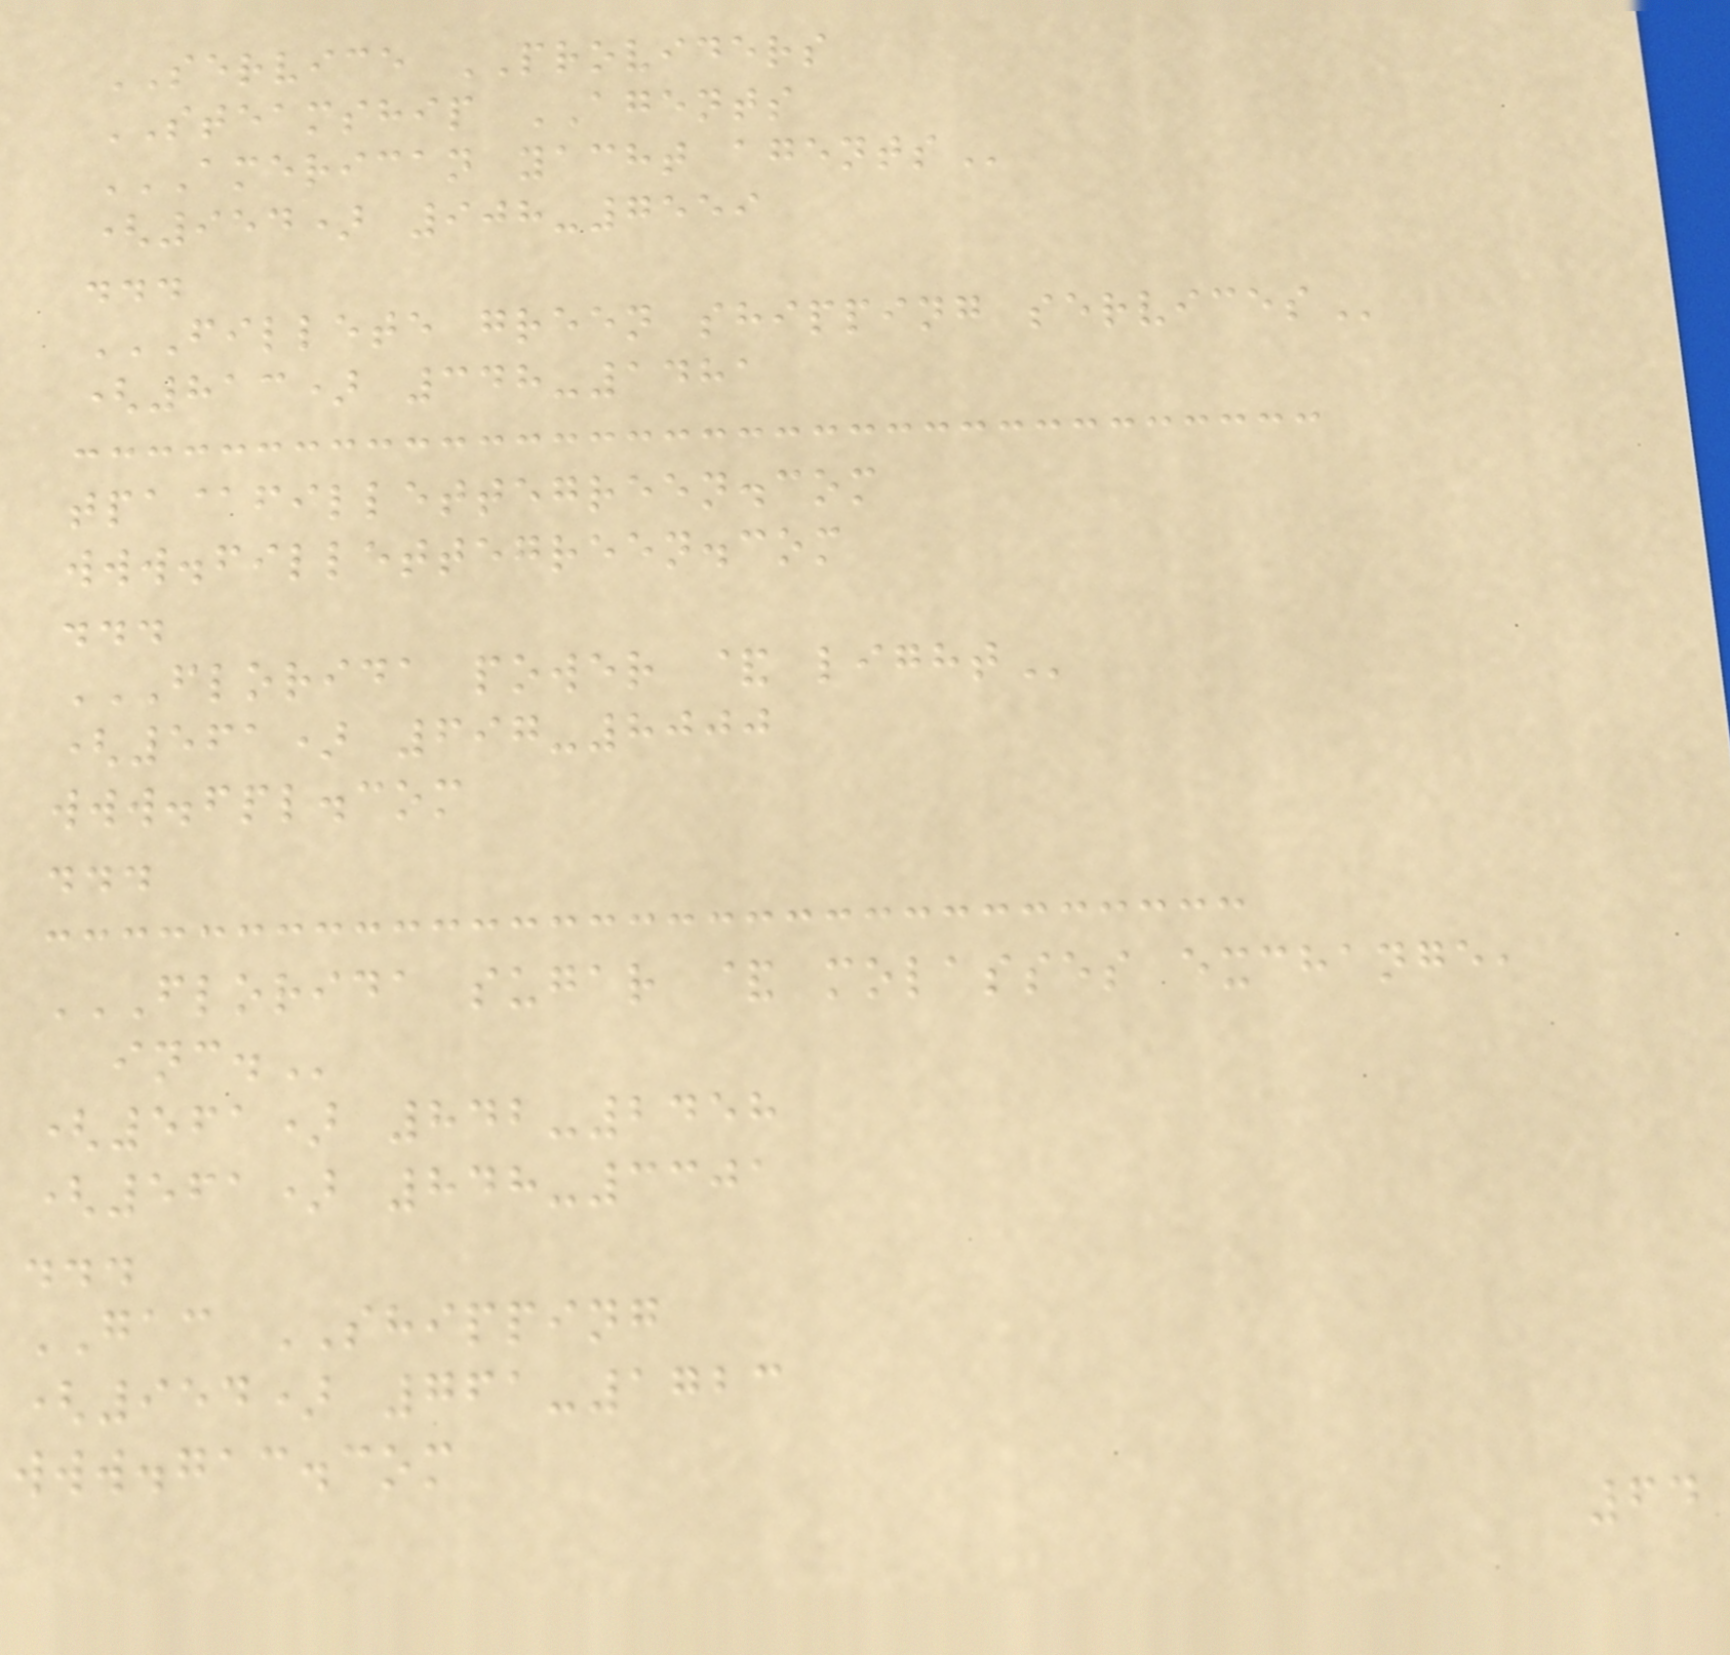SERVICE PROVIDERS
STEAMSHIP AGENTS
AMERICAN YACHT AGENTS
(954) 908-7559
...
FILLETE GREEN SHIPPING SERVICES
(813) 348-1481
tpa@fillettegreen.com
www.fillettegreen.com
...
FLORIDA POWER & LIGHT
(561) 697-8000
www.fpl.com
...
FLORIDA SUGAR & MOLASSES EXCHANGE,
INC.
(561) 842-2458
(561) 848-3301
...
GAC SHIPPING
(954) 761-1723
www.gac.com
64
